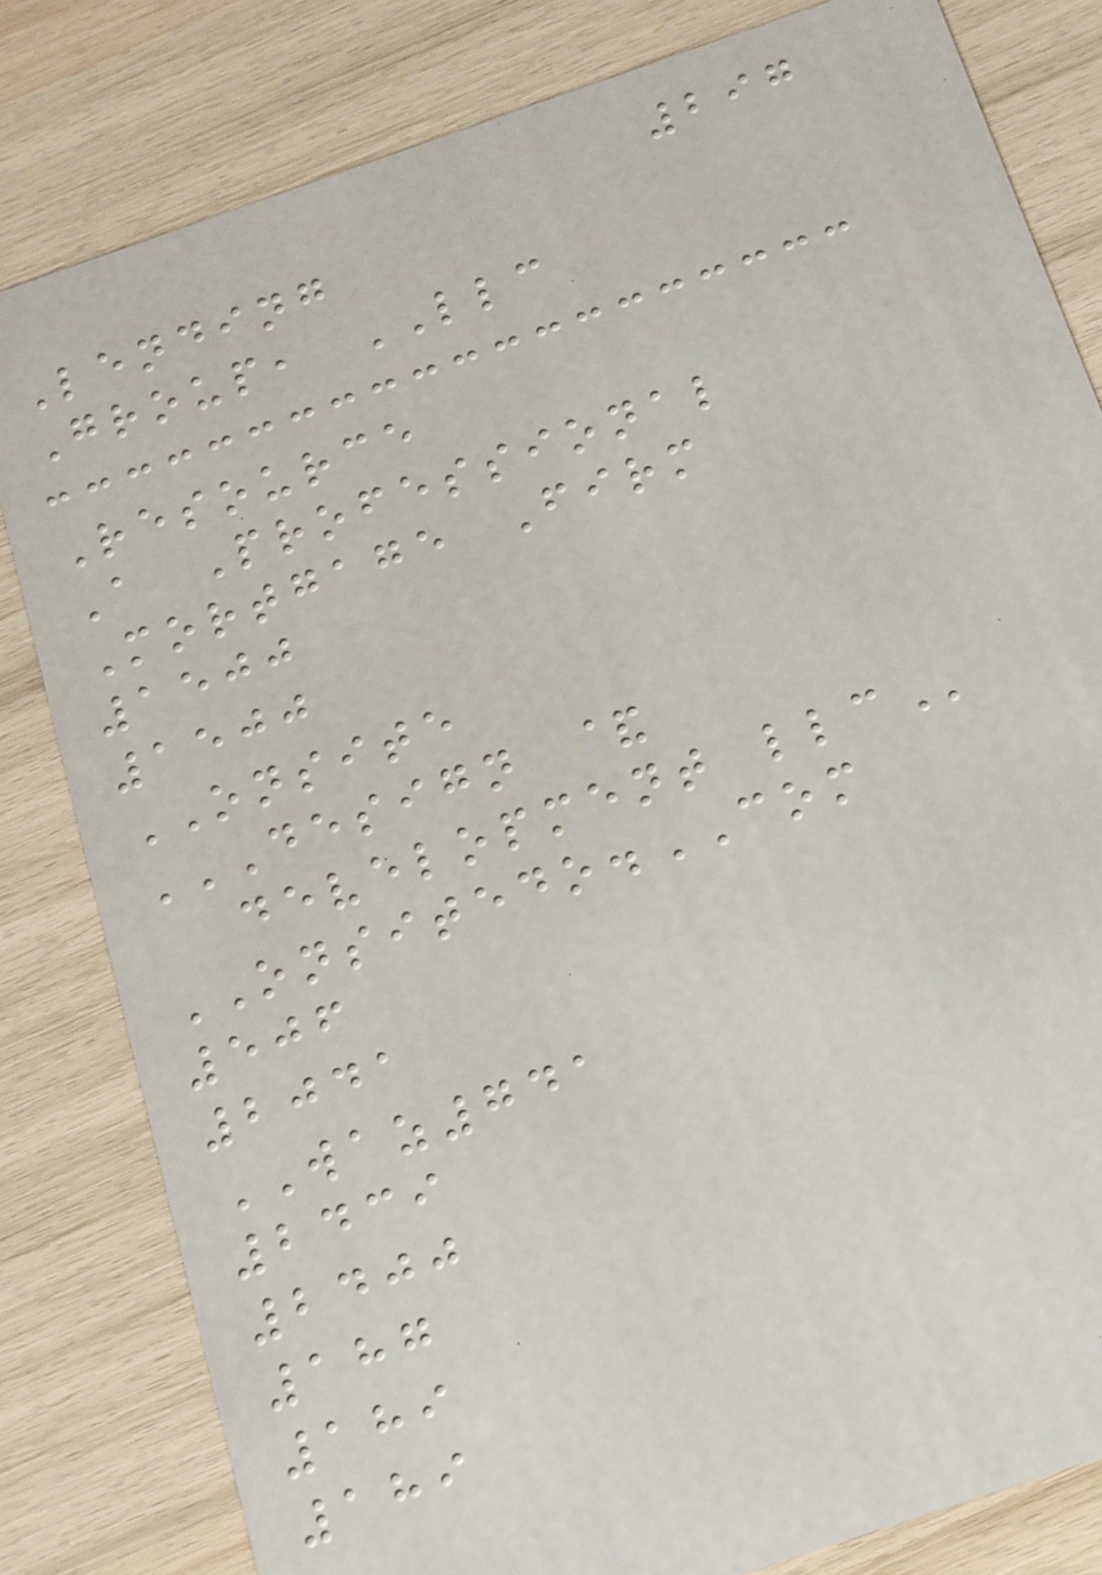297
Lending
Group, LLC
Resource
A Professional
Mortgage Firm
1500
1500
ONSITE
DESIGN &
DEVELOPMENT LLC
ONSITEDO.COM
506
2041
WAZ741
2439
2400
187
189
189
